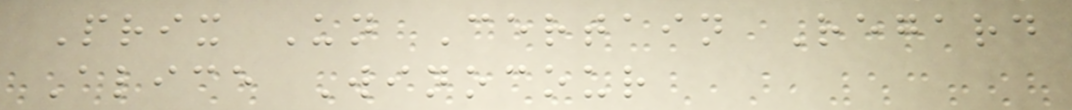Prix Un Certain Regard
Alice Winocour
